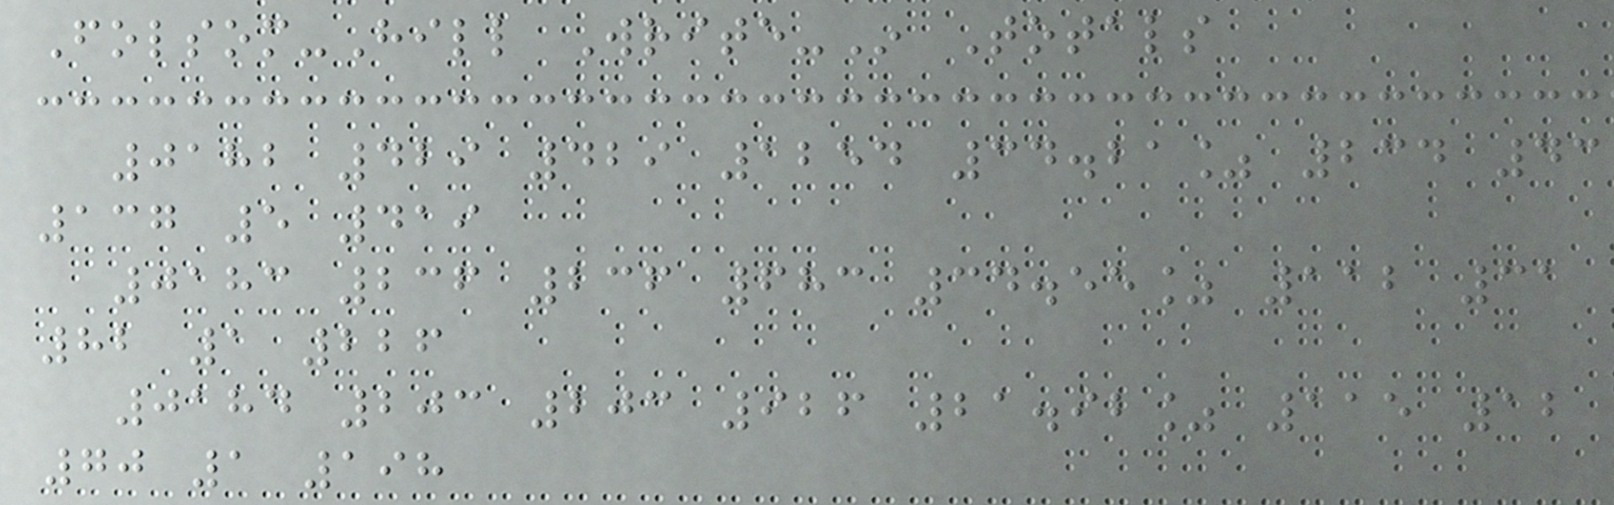Folsom-Hill Write-In Totals
0182 429 429 1254 34.21% 234 43
137 5 419
0183 236 236 683 34.55% 112 31
82 1 226
0184 203 203 926 21.92% 115 12
70 1 198
